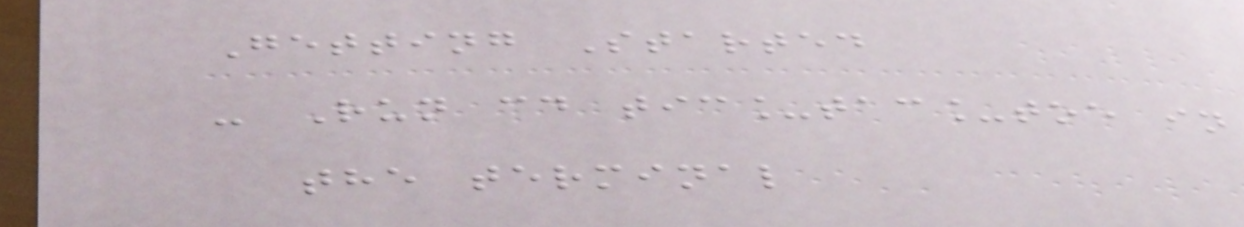Getting Started
- Run cd tic_tac_toe in
the terminal
